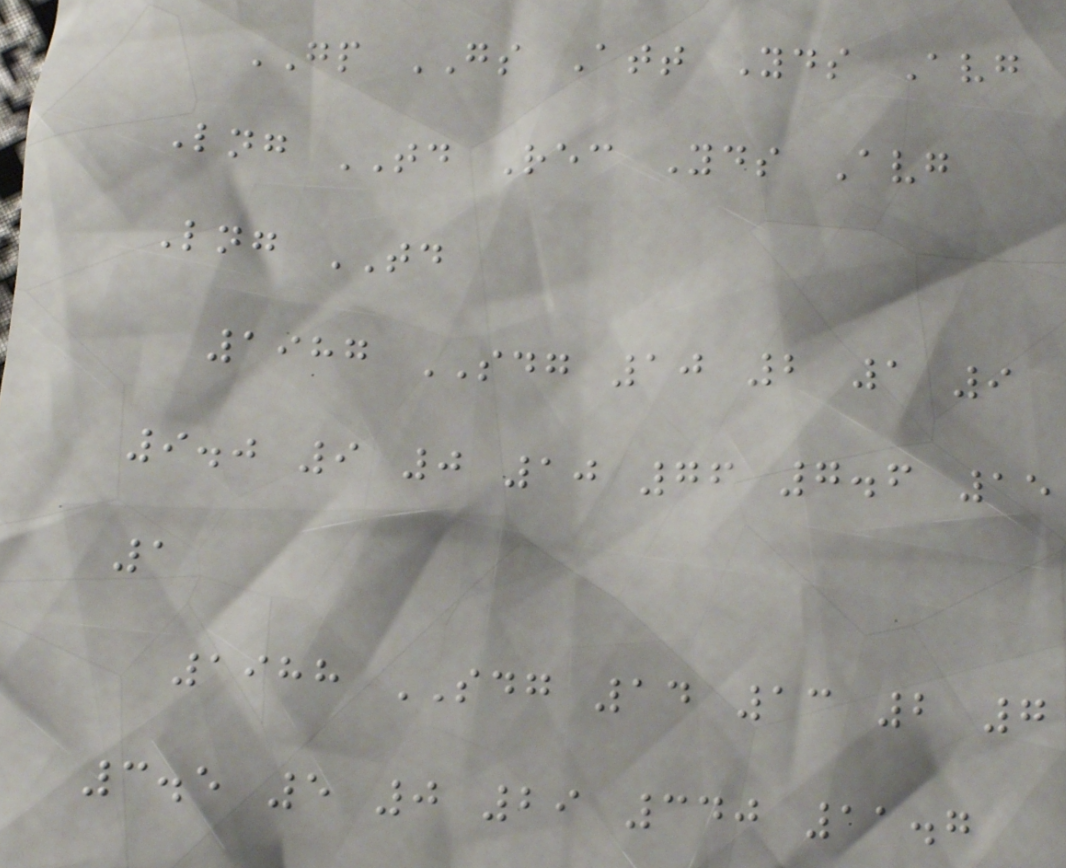GP GS Att Yds Avg
Lng TD Rec Yds Avg
Lng TD
1987 SDG 10 2 1 9
9.0 9 0 10 76 7.6 15
1
1988 SDG 14 13 2 7
3.5 5 0 29 340 11.7
